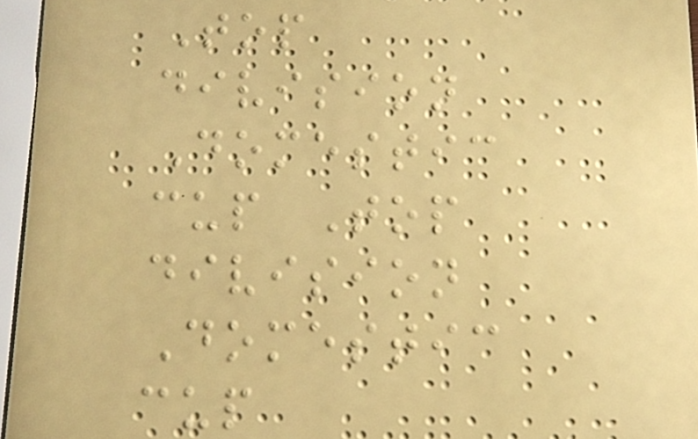Top
division
Domestic
cup Top
division
Domestic
cup
